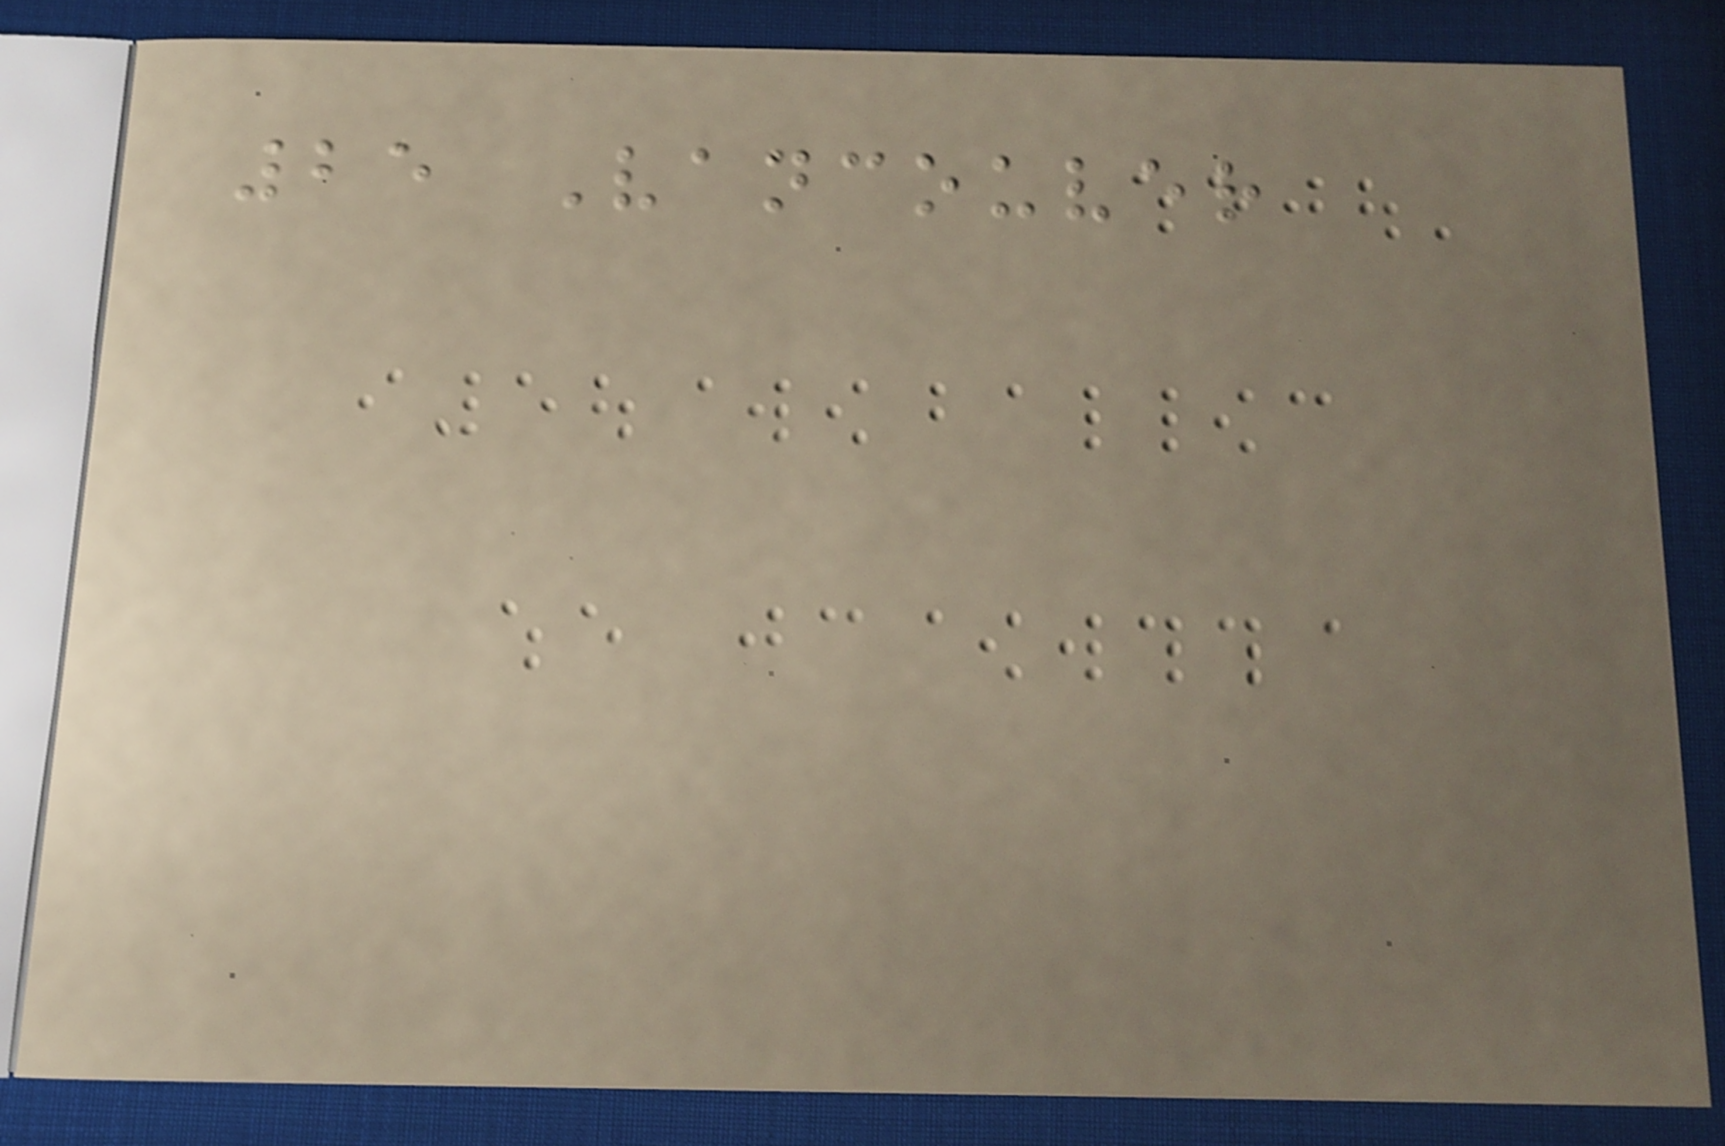25 Vancouver
